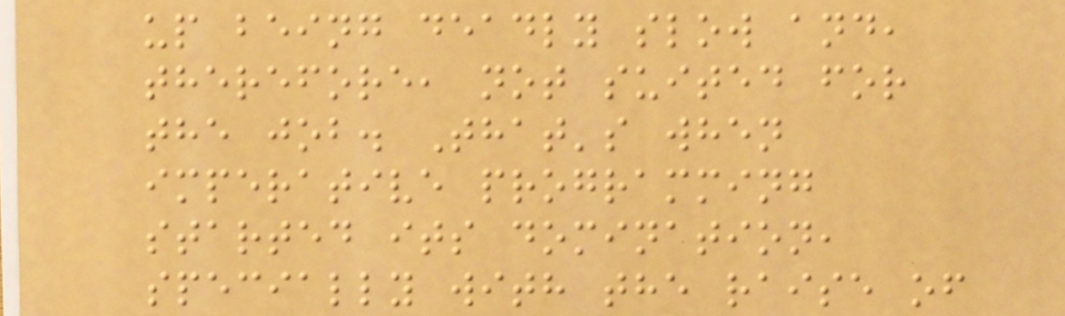up being deadly slow and,
therefore, not suited for
the job. That's when
imperative programming
started its domination,
specially with the raise of
